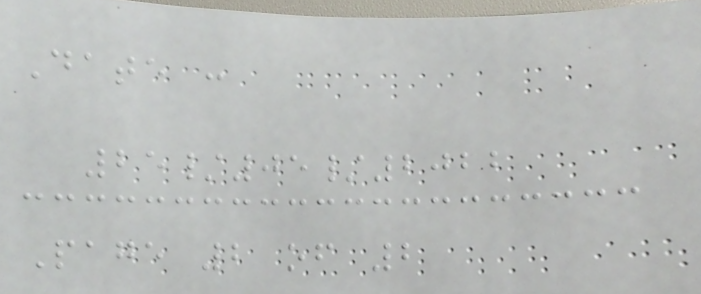Date :
25/05/2022
Page 2 of 2
